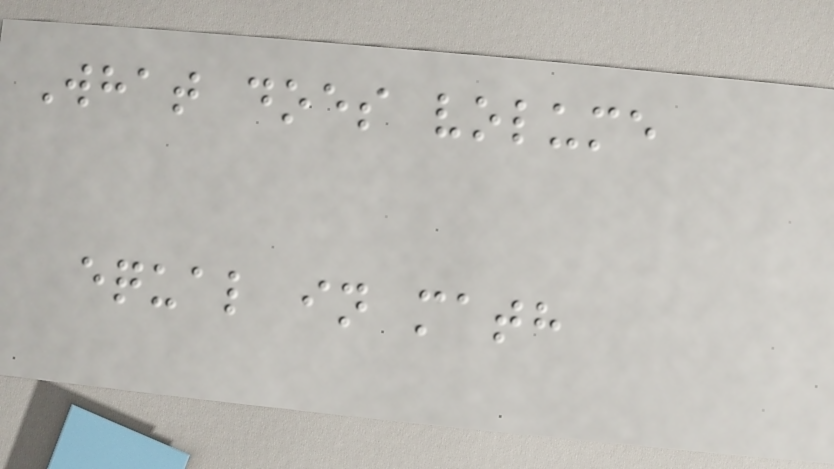What does volume
equal in math
